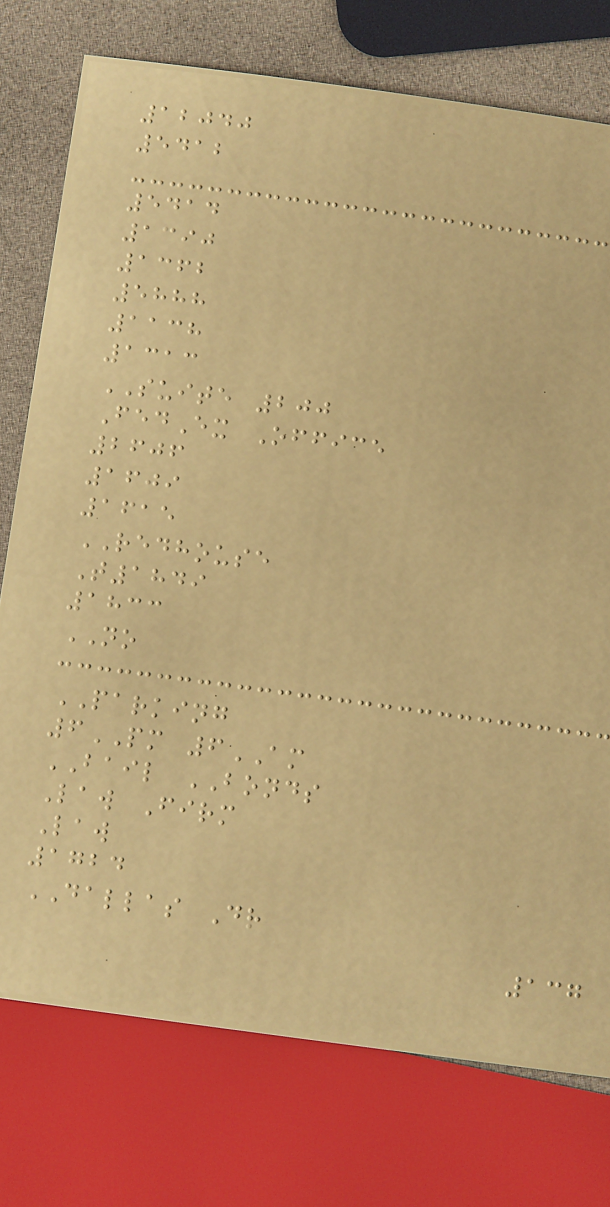12040
5412
5414
1390
1362
5888
1138
1313
SUITE 200
FedEx Office
2606
1609
1615
REDHOUSE
T1849
1833
NO
PARKING
6PM 6AM
BAIL BONDS
Law Firm
Law
1724
DALLAS Dr
137
